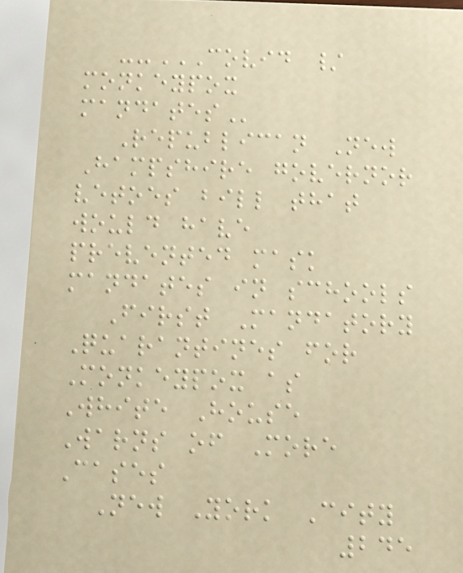--COVID /
MONKEYPOX
MANDATES
Republican New
Hampshire governor
vetoes bill that
would have
prevented mask
mandates in schools
First Mandatory
Quarantines for
Monkeypox as
White House
Warns of More
Cases
New York City
245
